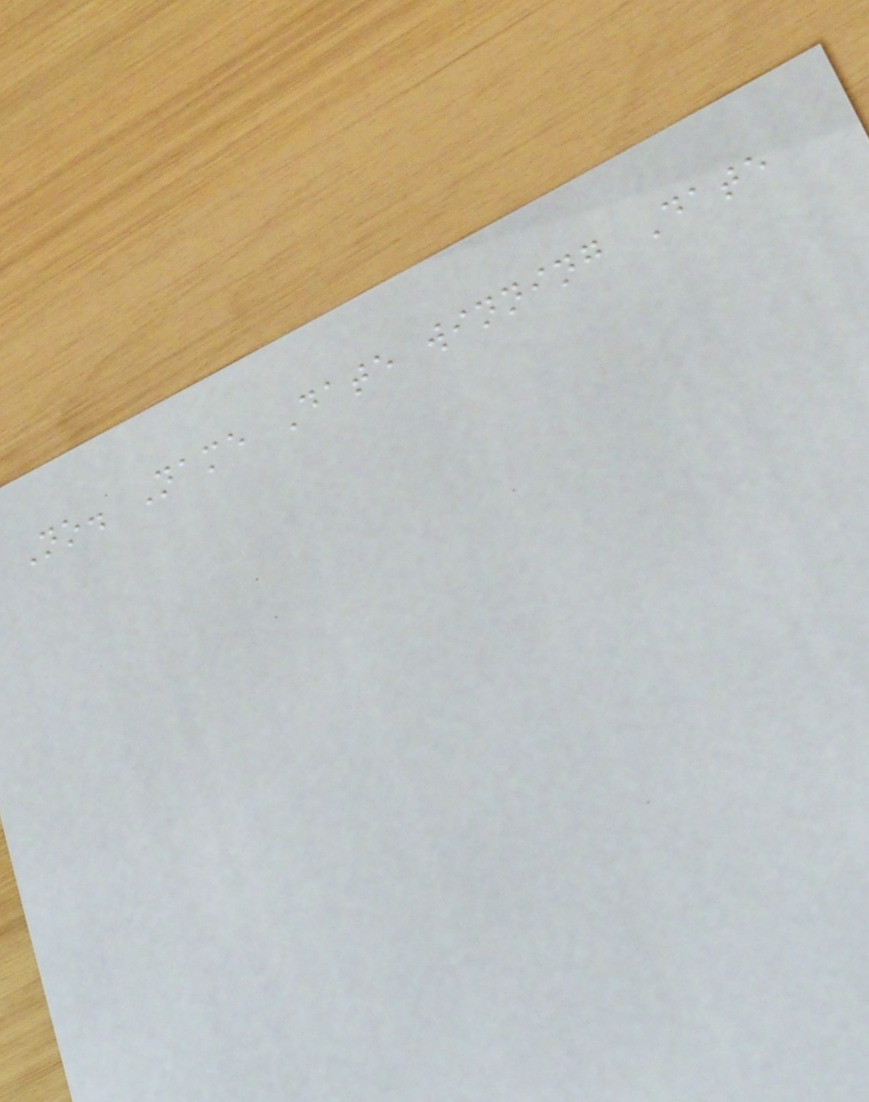No. Name Date winning Date
